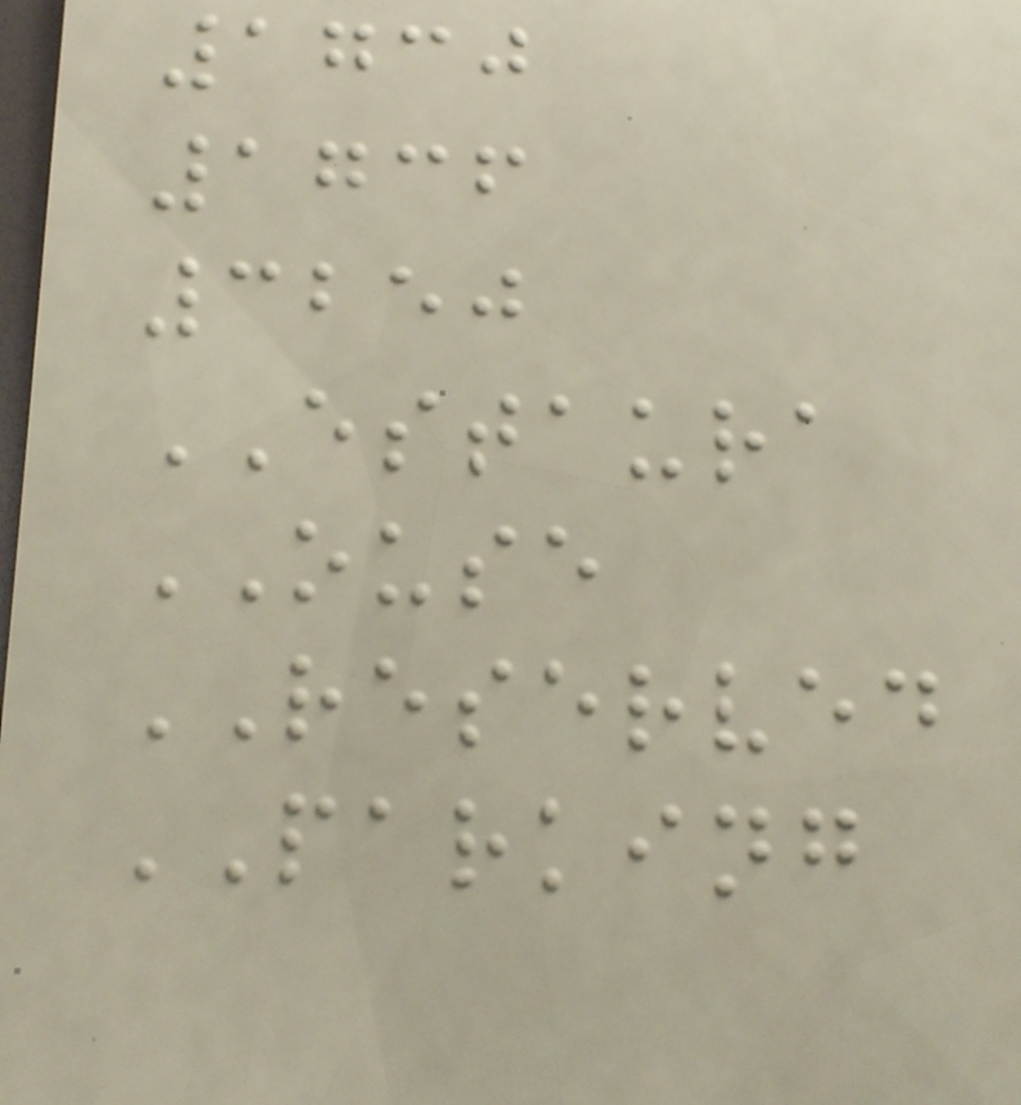1730
1736
3250
ESTAURA
OUSE
RESERVED
PARKING
